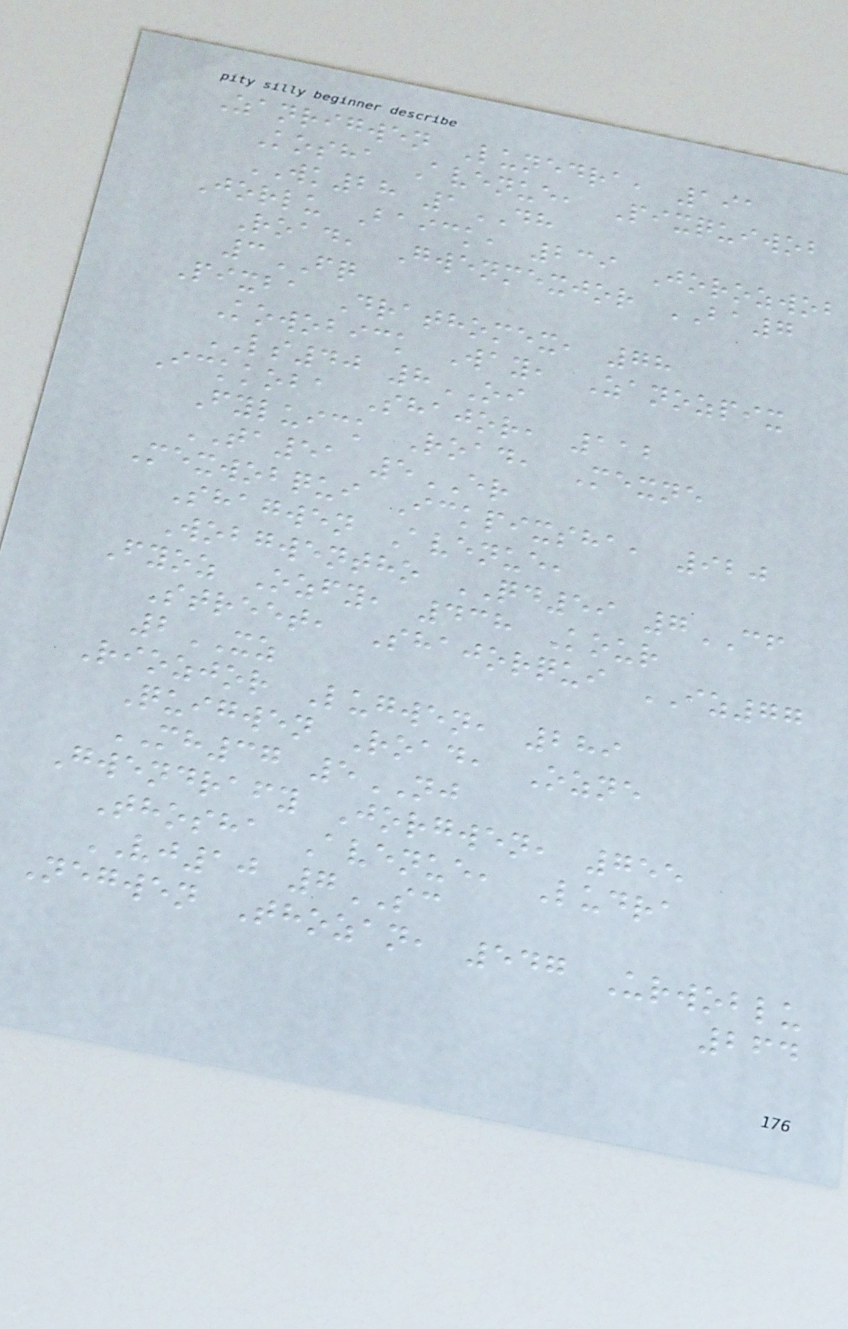Zanrigwen Lunedra, 191
Kosha Avenue, Pixquiwob
WK28 1DH
Jorlu Baick, 239 Jorozwob
Road, Gwenmexjor BA7
3FQ
Pixba Drathomex, 78
Kowobick Way, Zanozpix
LS40 8OI
Ickkoba Shajor, 112
Fyluick Road, Mexne
TA51 5ER
Mexwobqui Ickpixsha, 920
Shagwen Avenue,
Wobgwentho QD59 7CF
Fyoz Ozfy, 438 Kour
Street, Shajorqui IZ77
2XZ
Riozjor Lugwen, 289
Quigwen Road, Ozne
MH37 5NJ
Gwendrafy Jorgwen, 755
Thosha Avenue, Ludra
VJ10 7SC
Negwen Thozan, 547 Urwoblu
264
